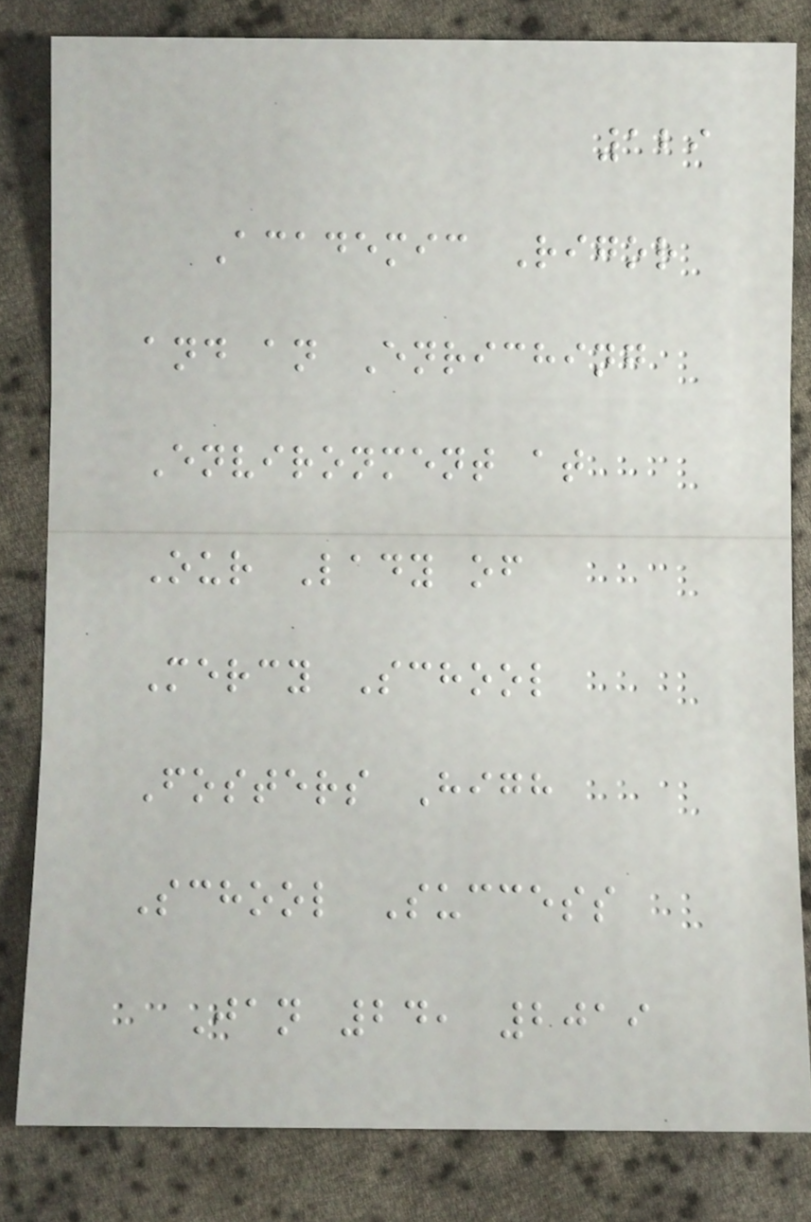129
Academic Rigor
and an Enriching
Environment at
Our Lady of
Mercy School
Fosters High
School Success
Jan 24, 2019
